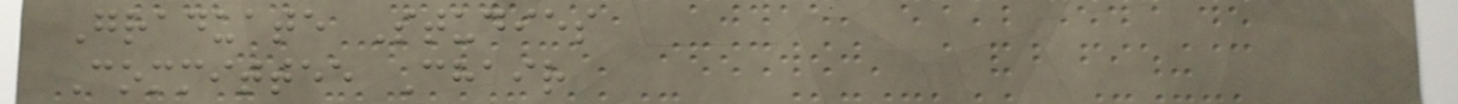Graduate Studies
Committee Chair
